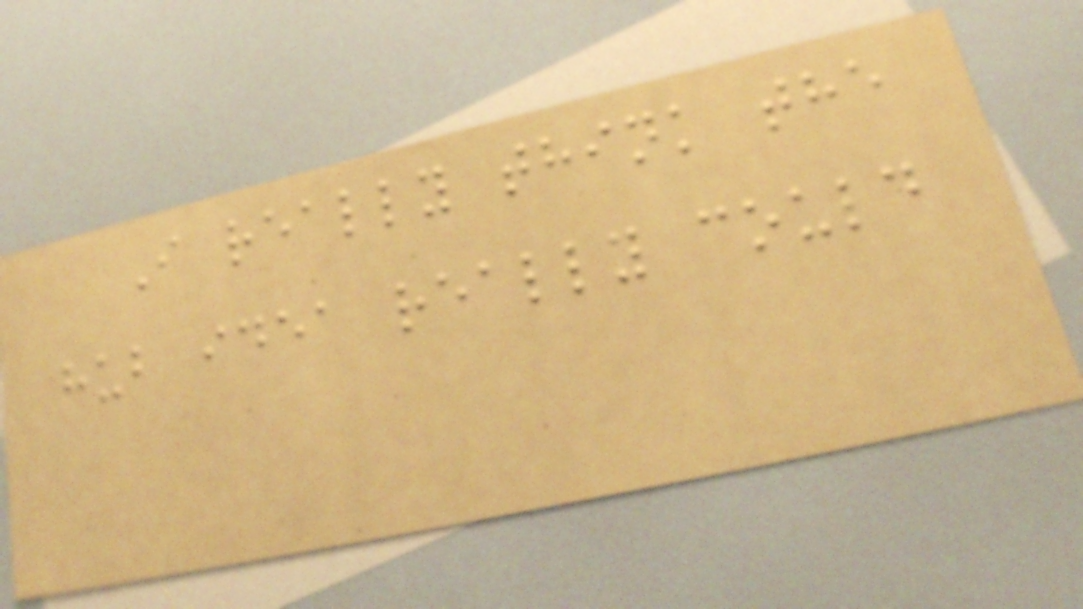I really think the
hub idea really could
